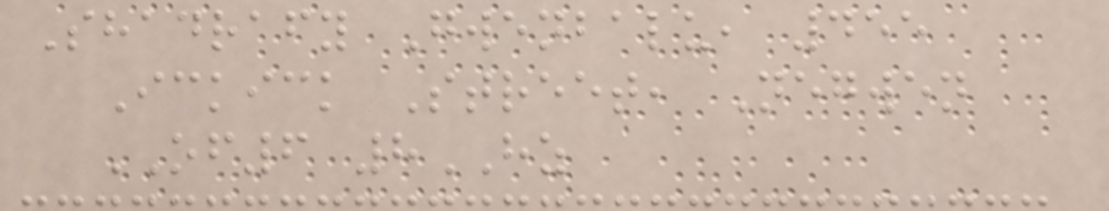Shadrafy Gwenbalu, 455
Ickick Street, Negwen
OF6 8HZ
